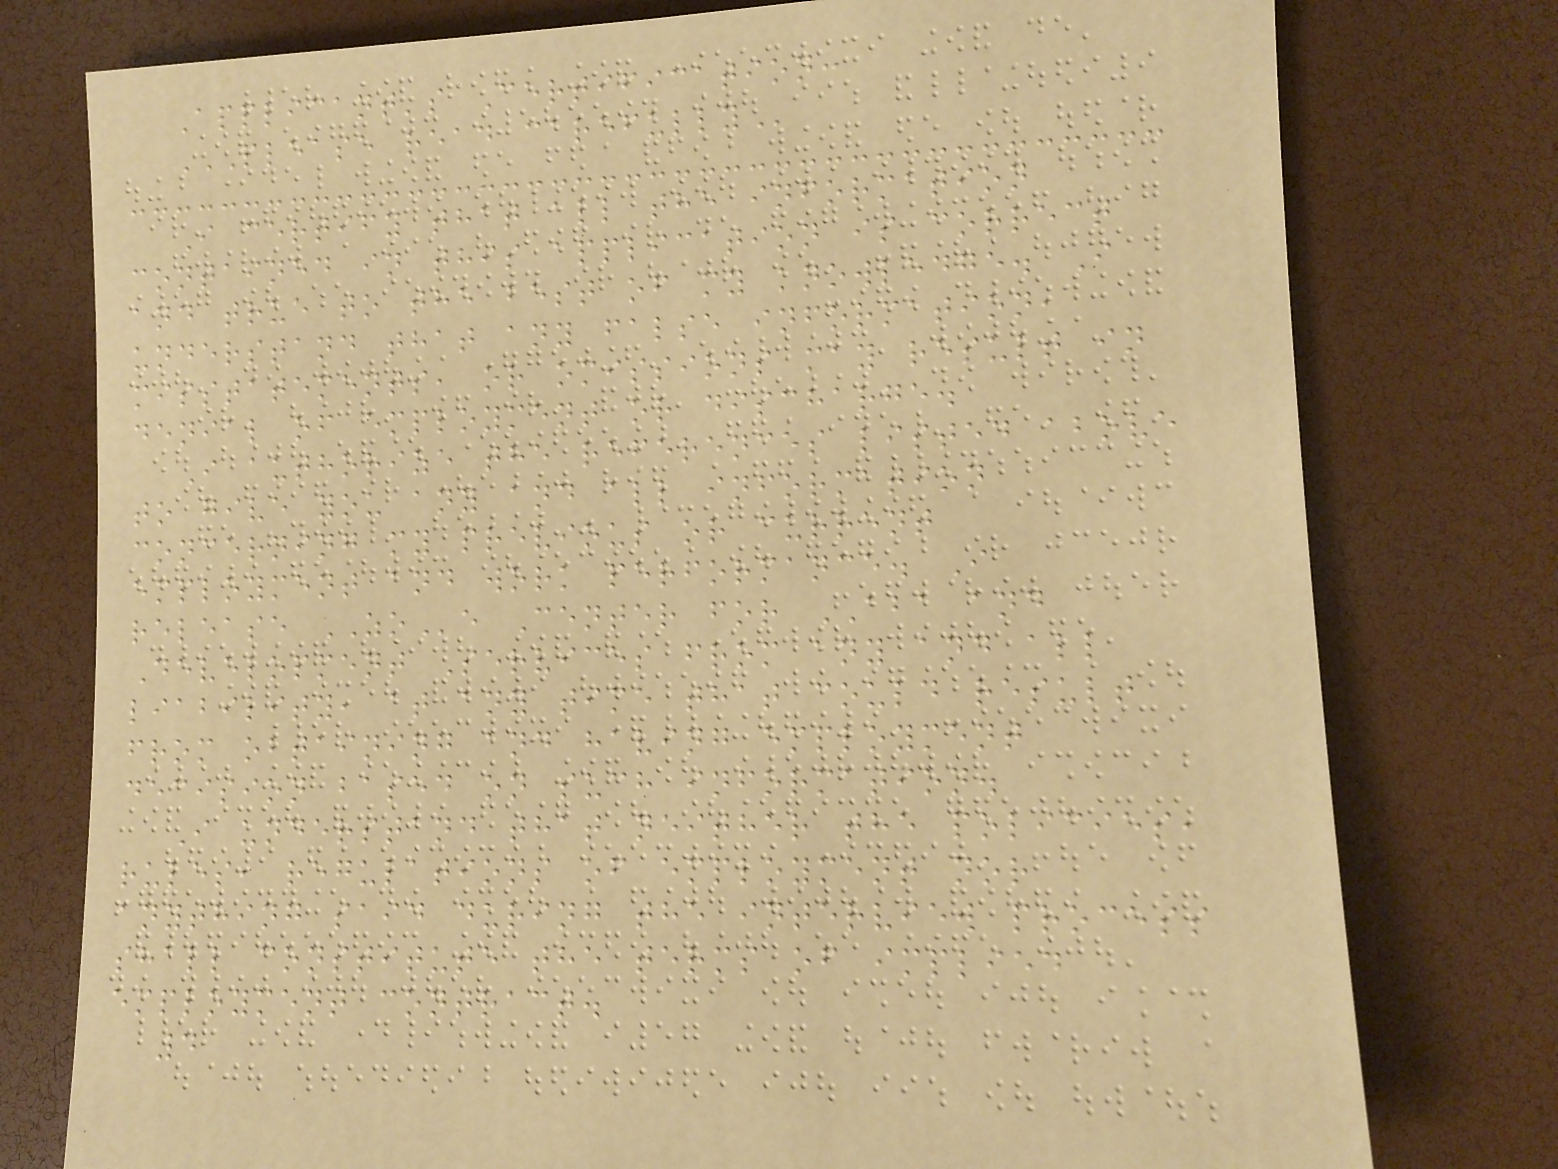Applicant's Certification:
PLEASE READ CAREFULLY
I certify that all the information
contained in this application is correct
and true to the best of my knowledge. I
understand that any false information,
misstatements, or omissions may result in
denial of employment or discharge.
I authorize the references listed above
to give you any and all information
concerning my previous or current
employment and work performance. I
release ZOe Center for ABA and
Development Services from any and all
liability, at any time that could result
from obtaining and having employment
decision based on such information.
I understand that neither the policies,
rules, regulations of employment nor
anything said during the interview process
shall constitute the terms of implied
employment contract.
4
